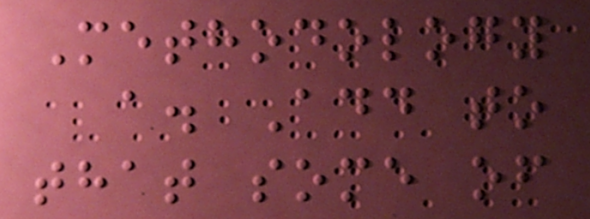Methodology
a. Add to
that some of
